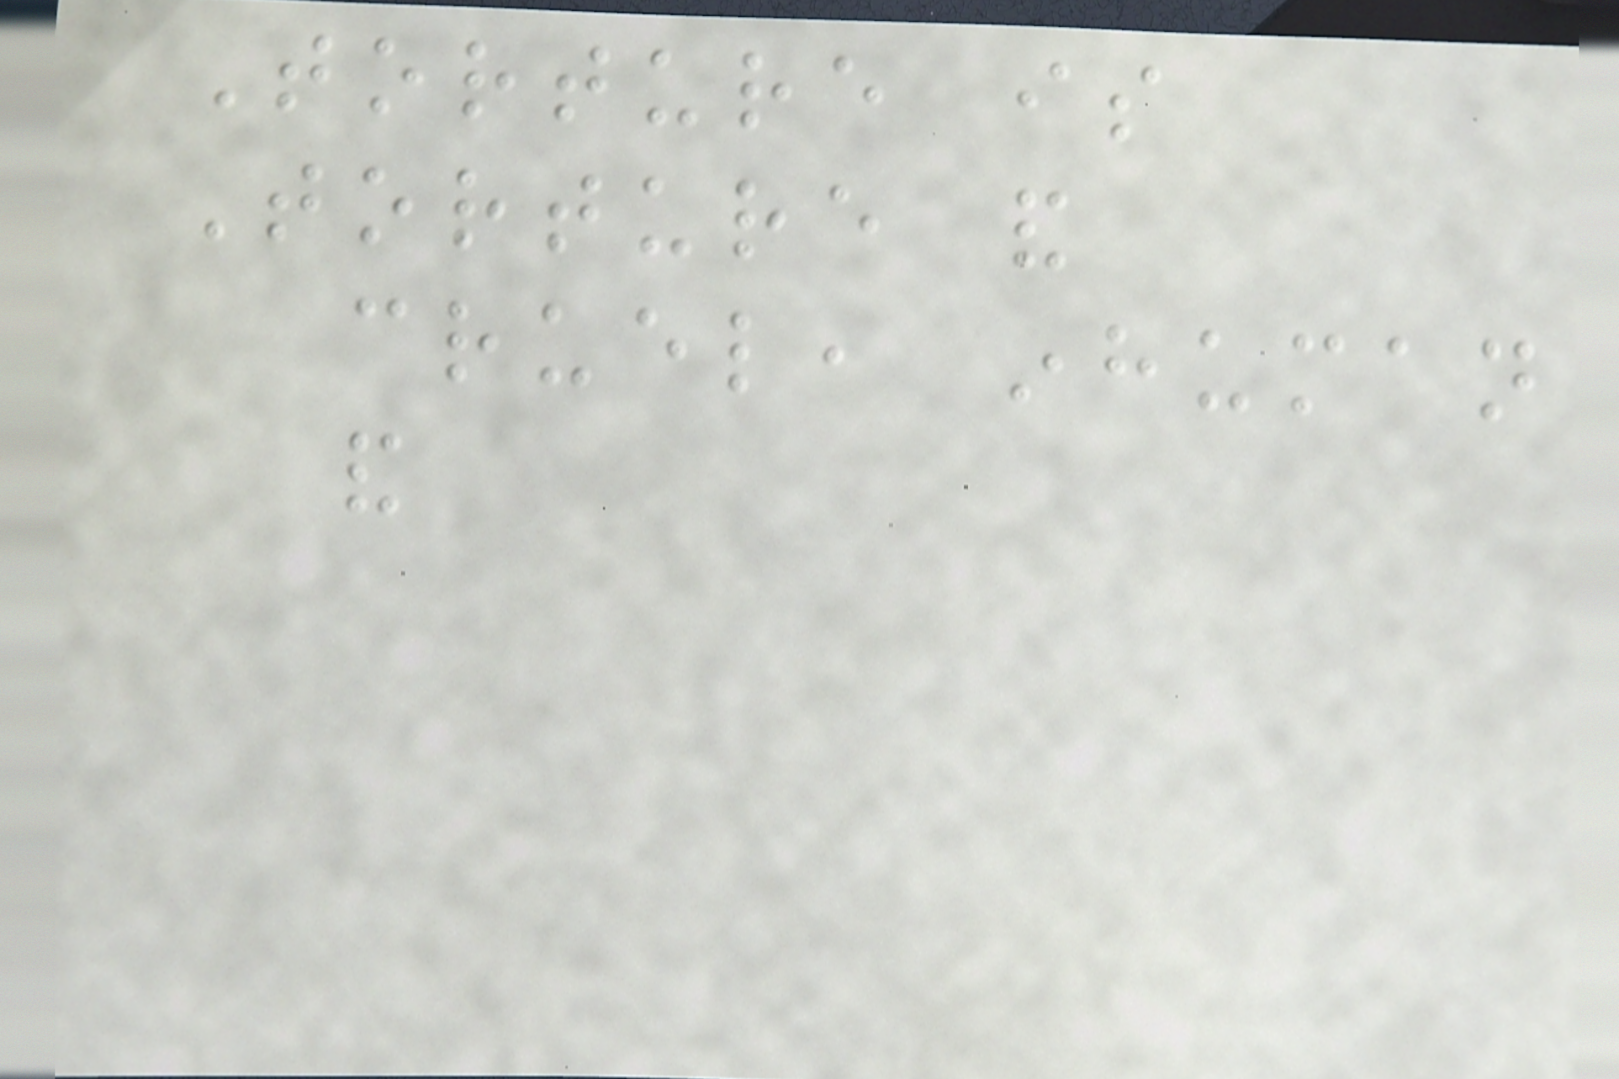Torture is
Torture and
cruel, inhuman
and
